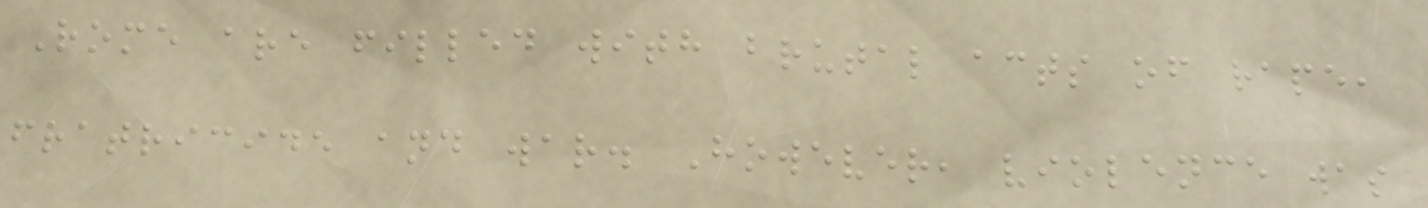Rome are filled with brutal acts of rape,
fratricide and war. However, violence was
